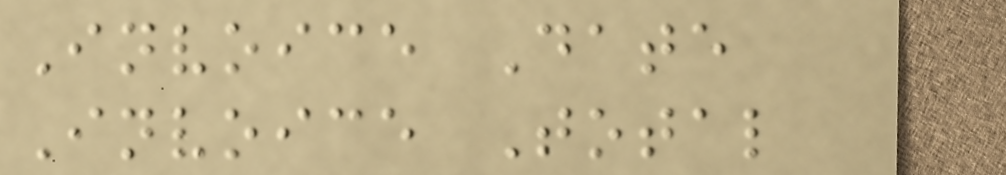Invoice Date
Invoice Total
